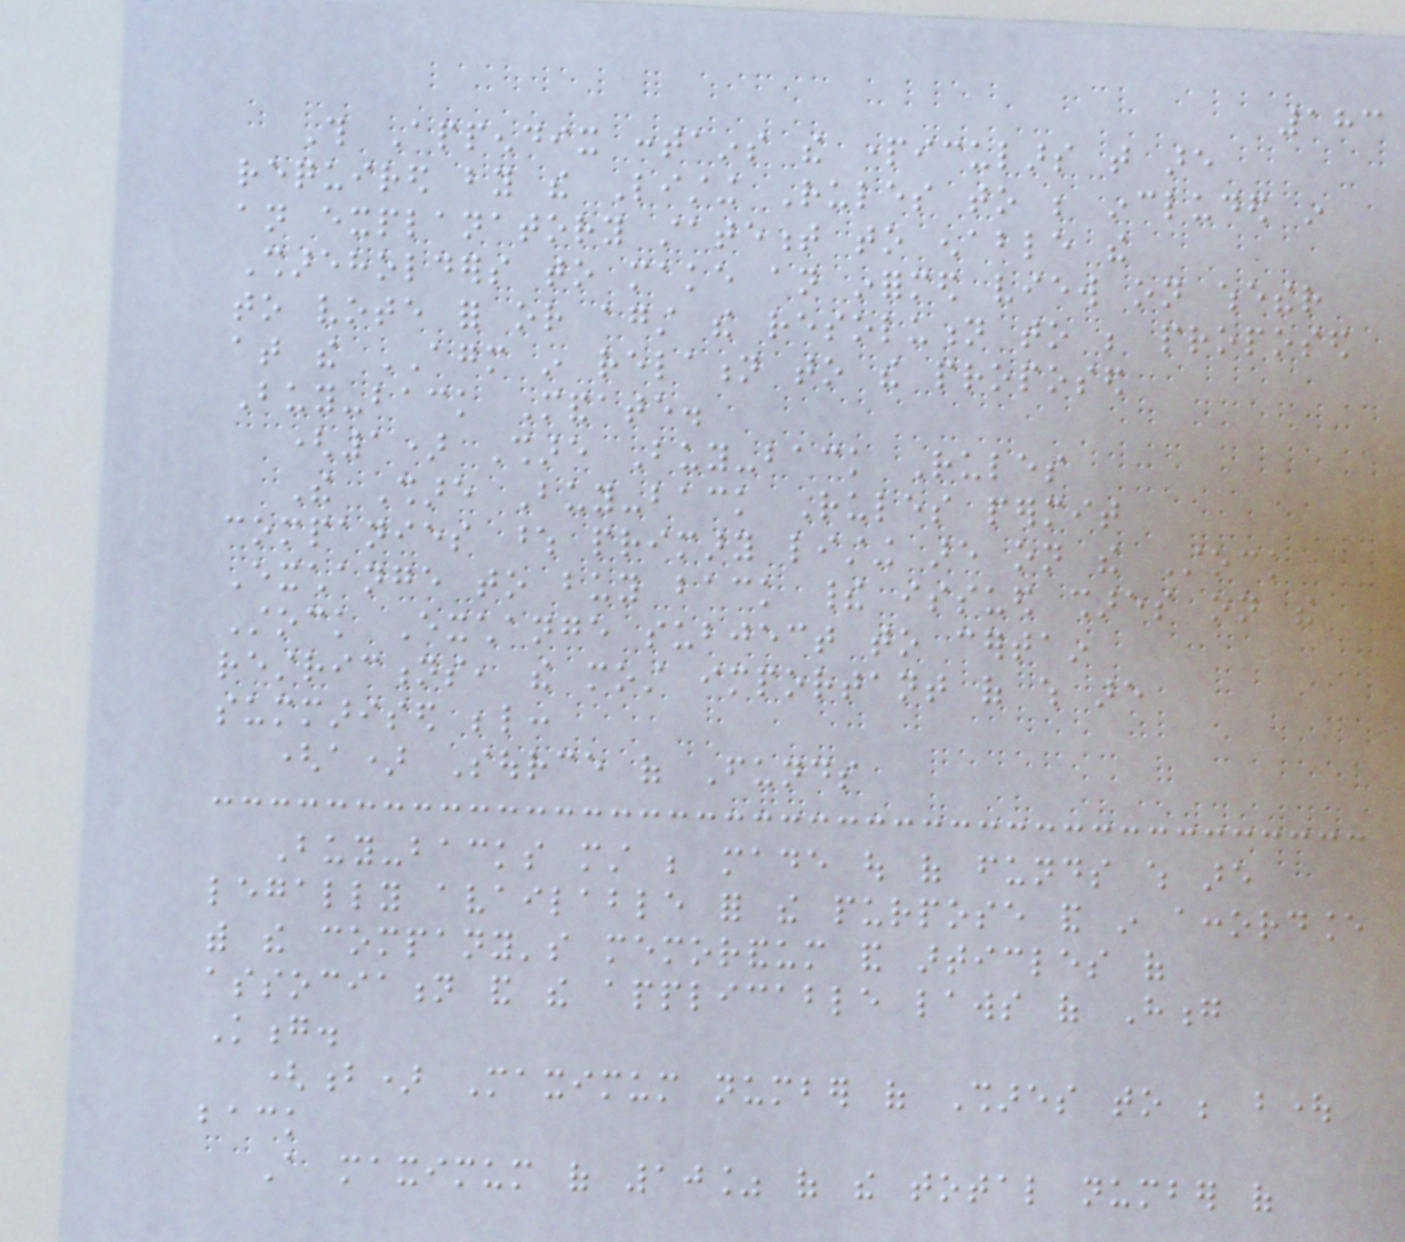183
This Appendix contains the particulars that are
required by the Listing Rules to be included in
an explanatory statement to enable the
Shareholders to make an informed view on whether
to vote for or against the resolution to be proposed
at the AGM in relation to the proposed
Buy-back Mandate.
(1) Share Buy-back Rules
The Share Buy-back Rules permit
companies whose primary listing are on the Stock
Exchange to buy back their issued shares on the
Stock Exchange subject to certain
restrictions, the most important of which are
summarised below:
(a) Source of Funds
Buy-backs must be made out of funds which are
legally available for the purpose and in accordance
with the company's memorandum and articles of
association and the applicable laws of Hong
Kong.
(b) Maximum number of Shares to be bought
back
A maximum of 10% of the total number of
